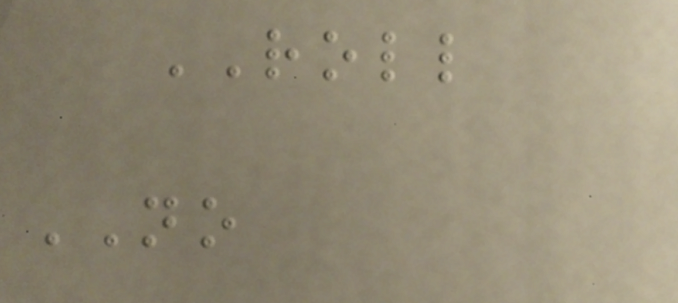ROLL
NO
